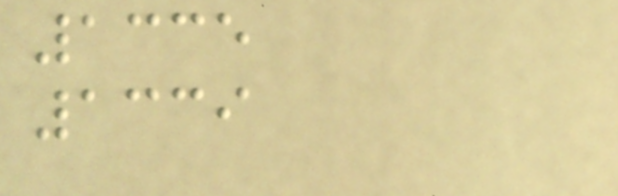1335
1339
